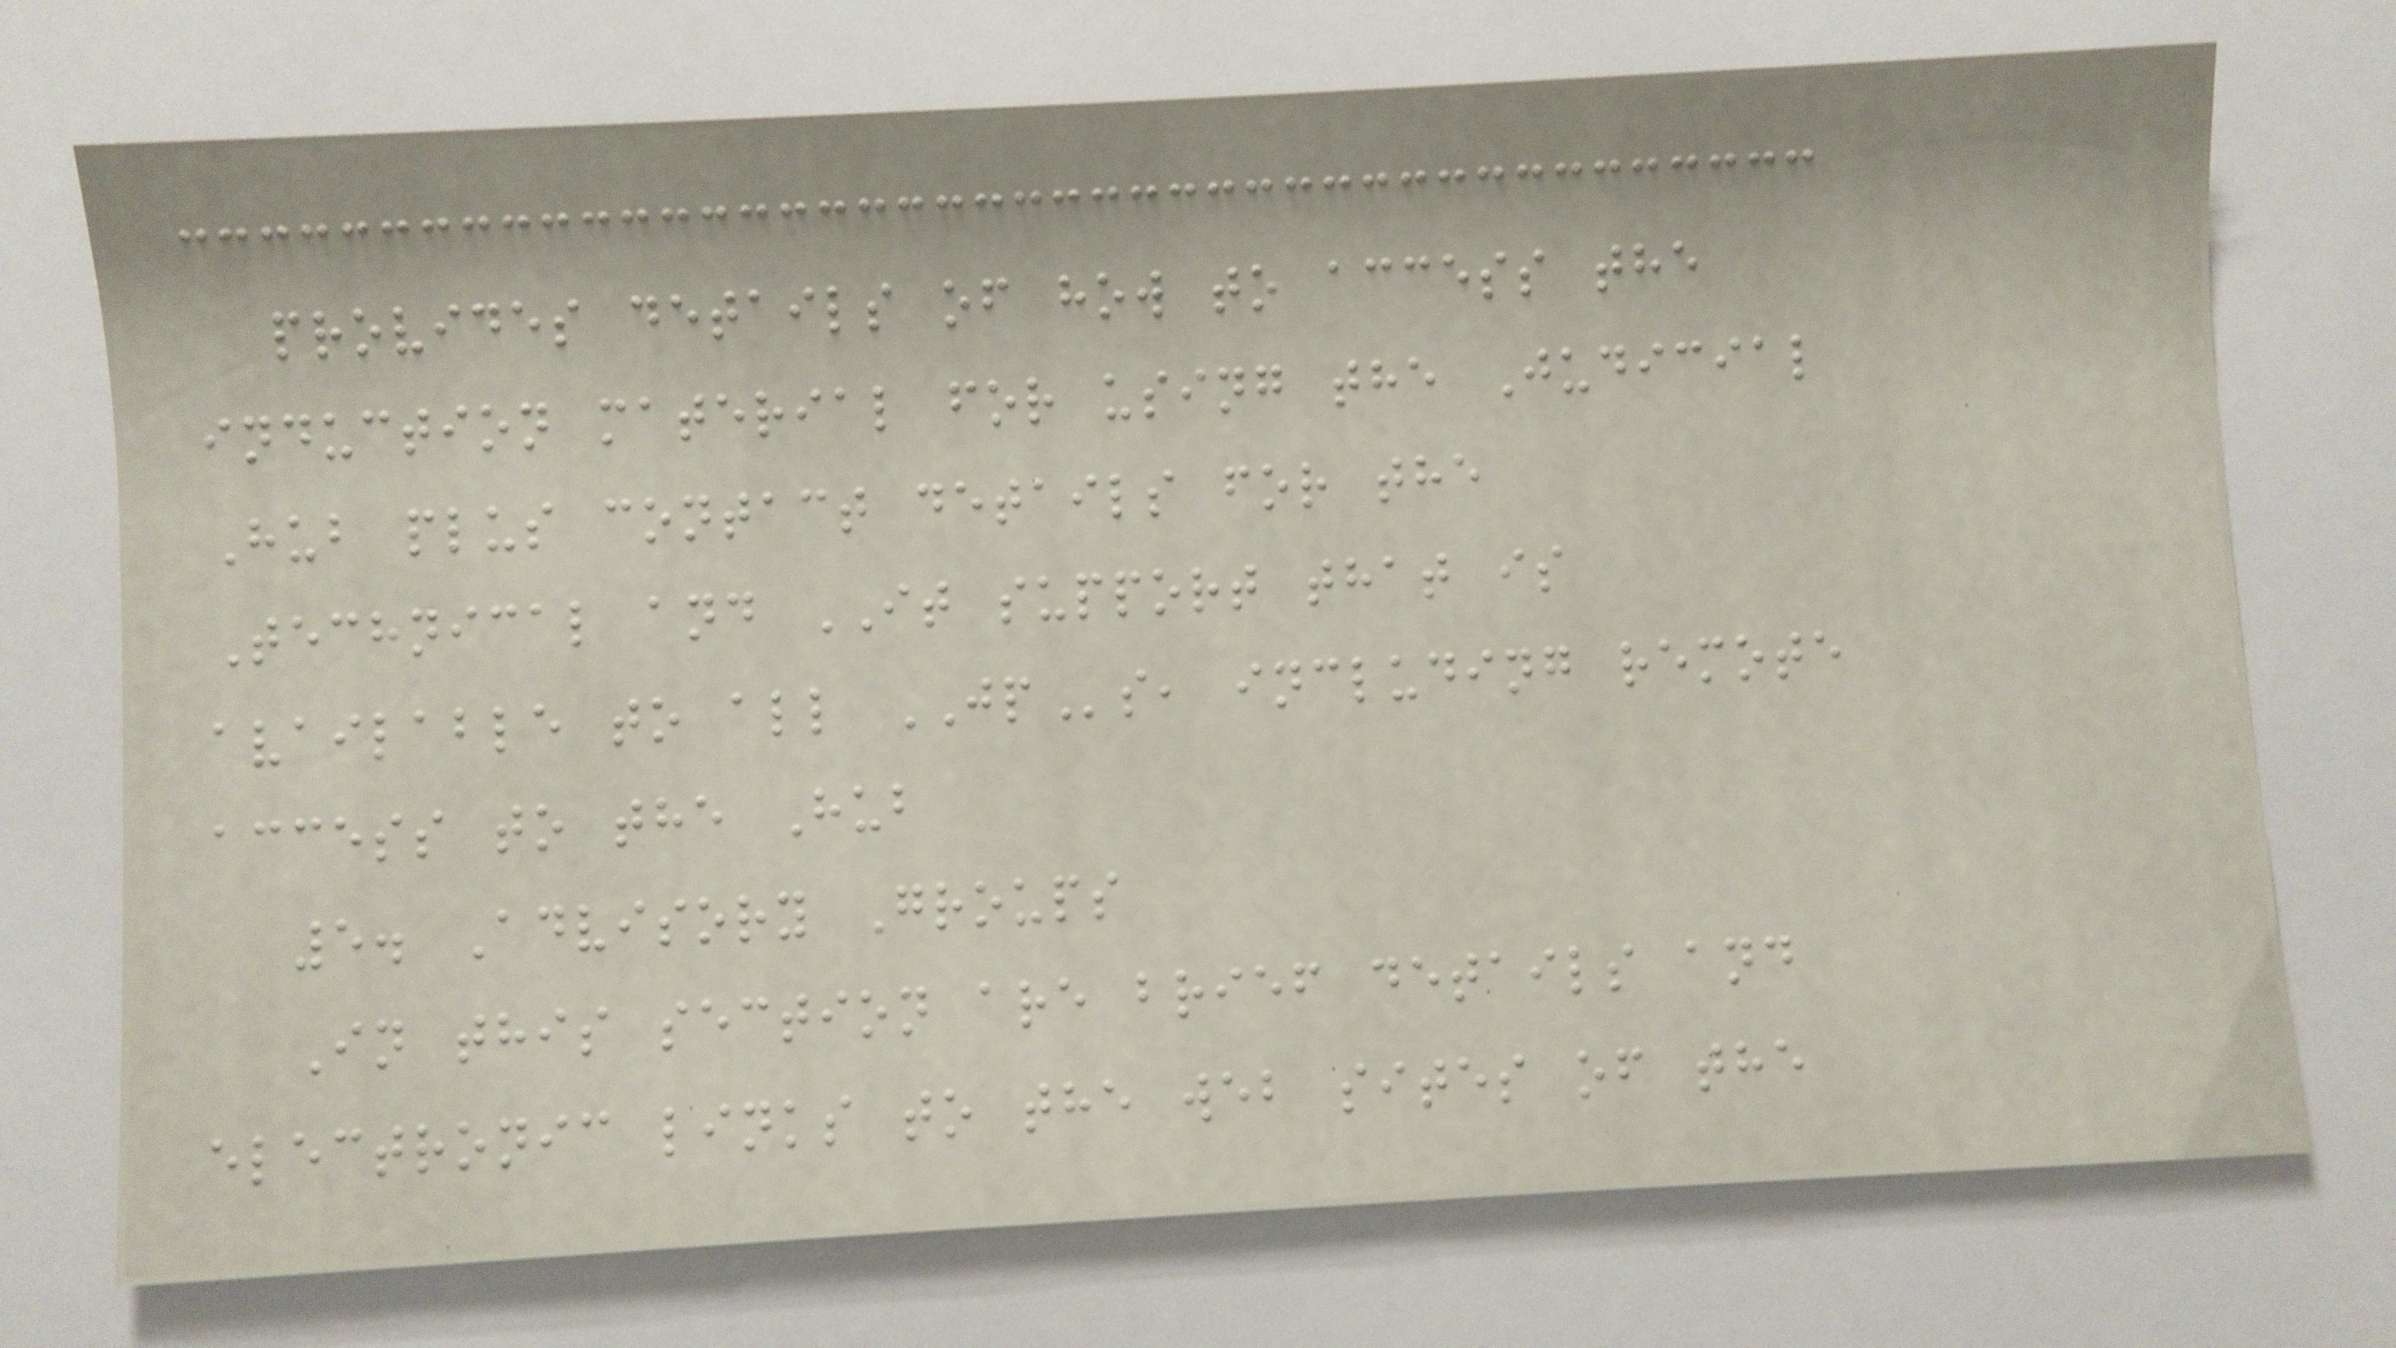provides details of how to access the
induction material for using the Judicial
Hub plus contact details for the
Technical and IT support that is
available to all JPs, including remote
access to the Hub
5. Advisory Groups
In this section are brief details and
electronic links to the web sites of the
